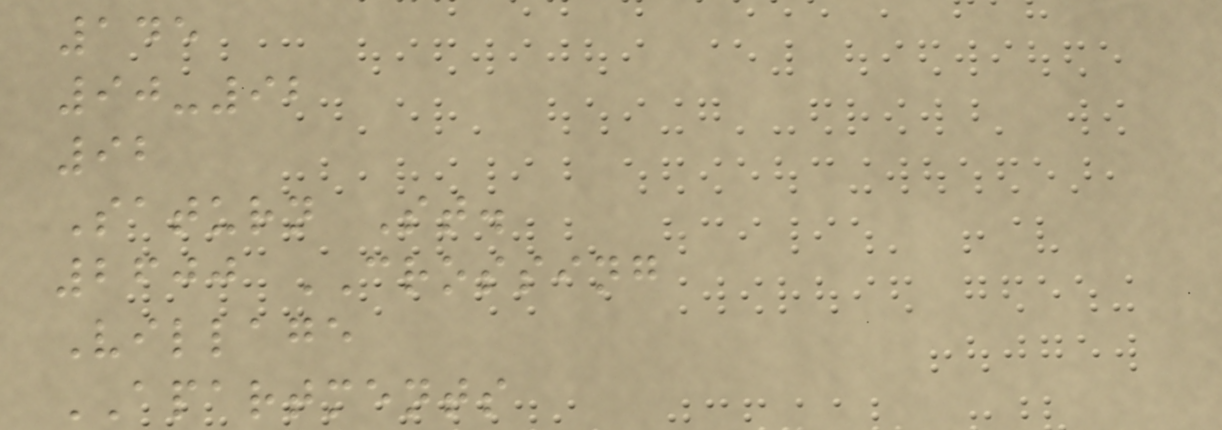145
90-92
92
Saturn St.
2600 CROSSING
Village
APARTMENTS
